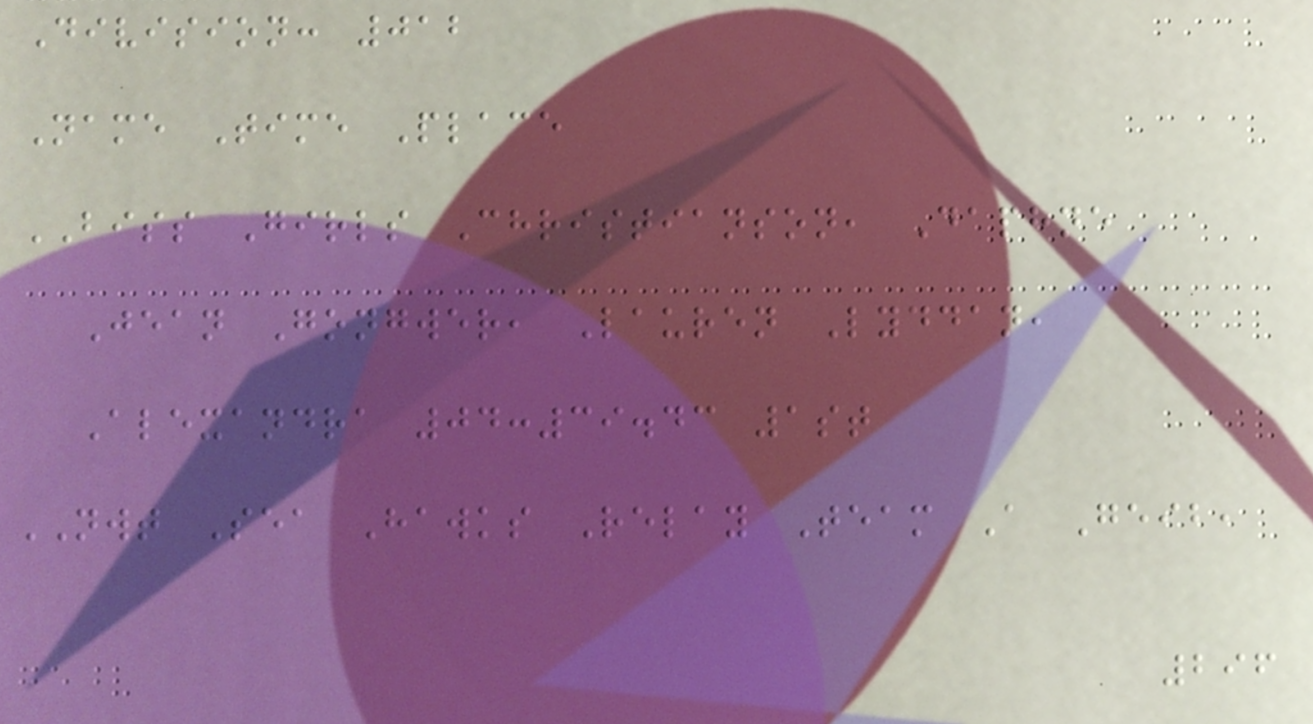Division: 012
Name Time Place
BISS Girls Christianson, Daphne
Jean Gongwer, Lauren Lyddan,
Alexandra 04:39.43 1st
NWT Sea Hawks Relay Team A Geib,
296
